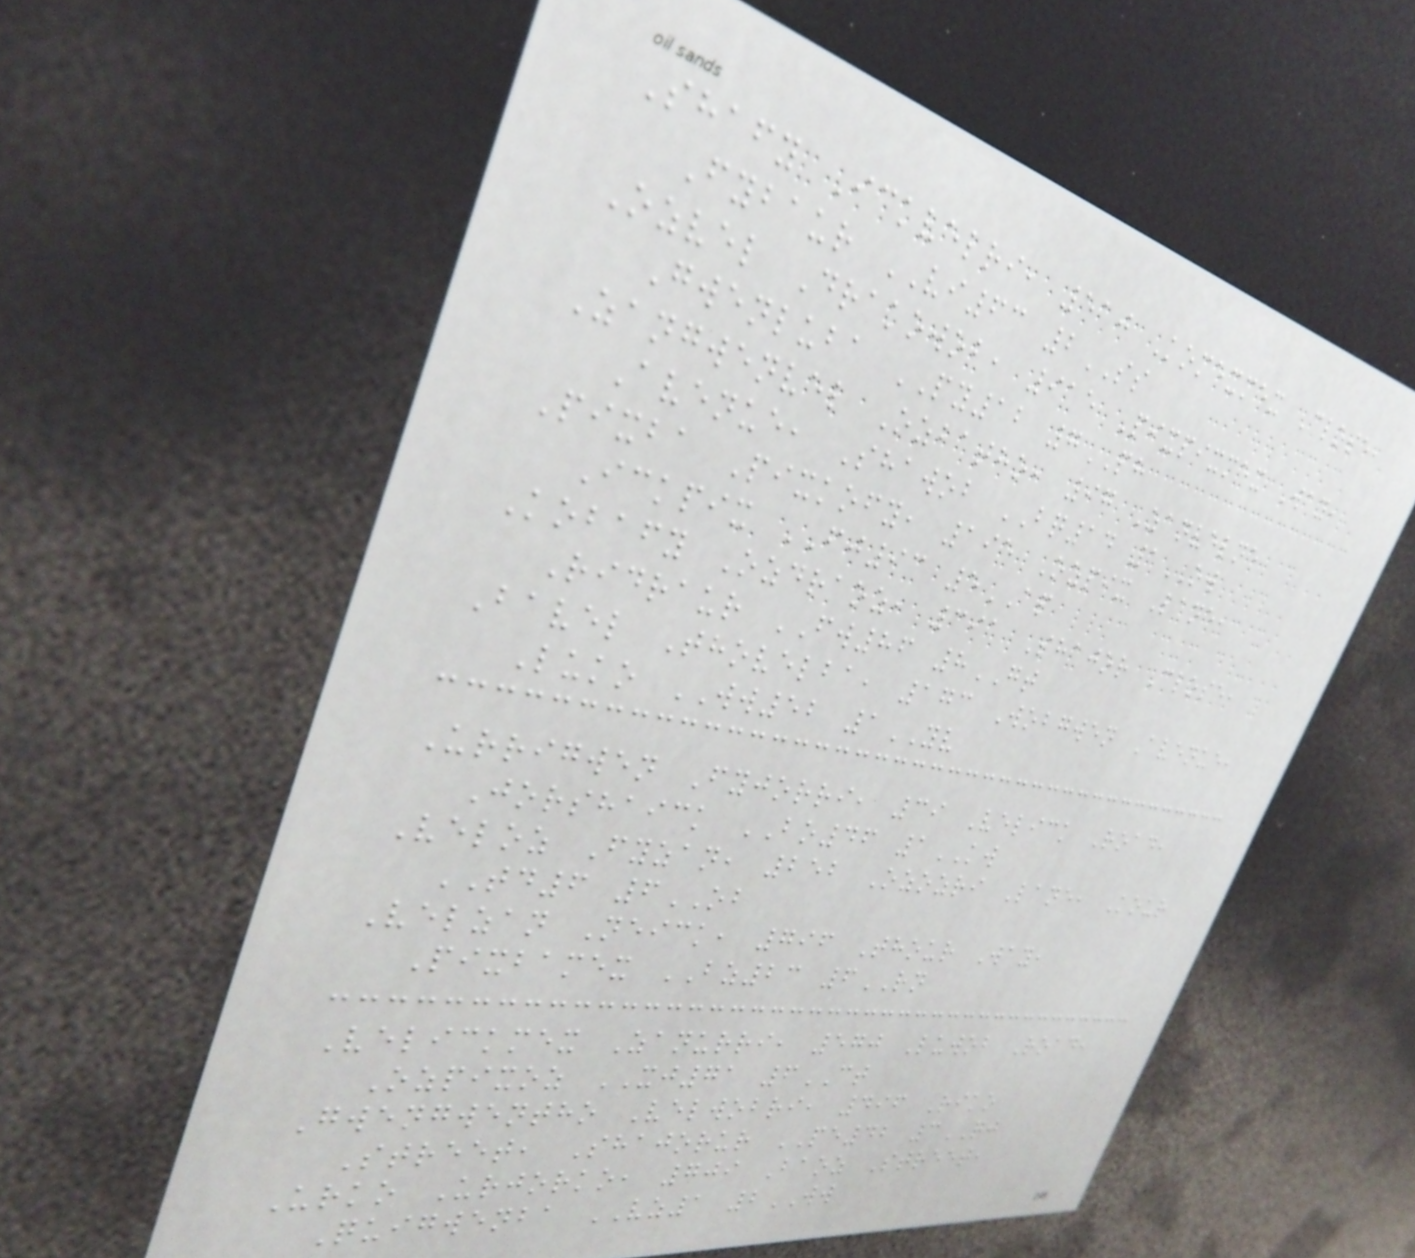Shafy Ickvelri, 510 Komexmex Close,
Fybaur VI63 2SS
Ozvel Drakowob, 915 Pixpixmex Way,
Gwenluba PY12 7PH
Zangwenvel Ozbatho, 97 Zanvelne
Avenue, Shawob BQ14 1OW
Pixba Pixkofy, 195 Ozpix Lane,
Ickpix FJ93 5AP
Kobafy Ozdraoz, 391 Shajor Close,
Ridraur FW86 8GT
Bavel Thovelba, 173 Wobgwen Avenue,
Luko WW52 1YV
Urrigwen Fyjorri, 39 Velick Road,
Jorshaick BO46 1KW
Veloz Fyzan, 252 Ozozri Lane, Kour
TD6 6OB
Velzan Neick, 796 Thour Way,
Pixbamex BZ23 6RN
Velickmex Zanurri, 570 Luwob Road,
Ozpixoz XJ71 6CT
Gwengwentho Velwobri, 496 Riko
Street, Shajorur PE42 3QJ
Urko Urjorko, 709 Baoz Street,
Quigwenba VZ1 2WW
